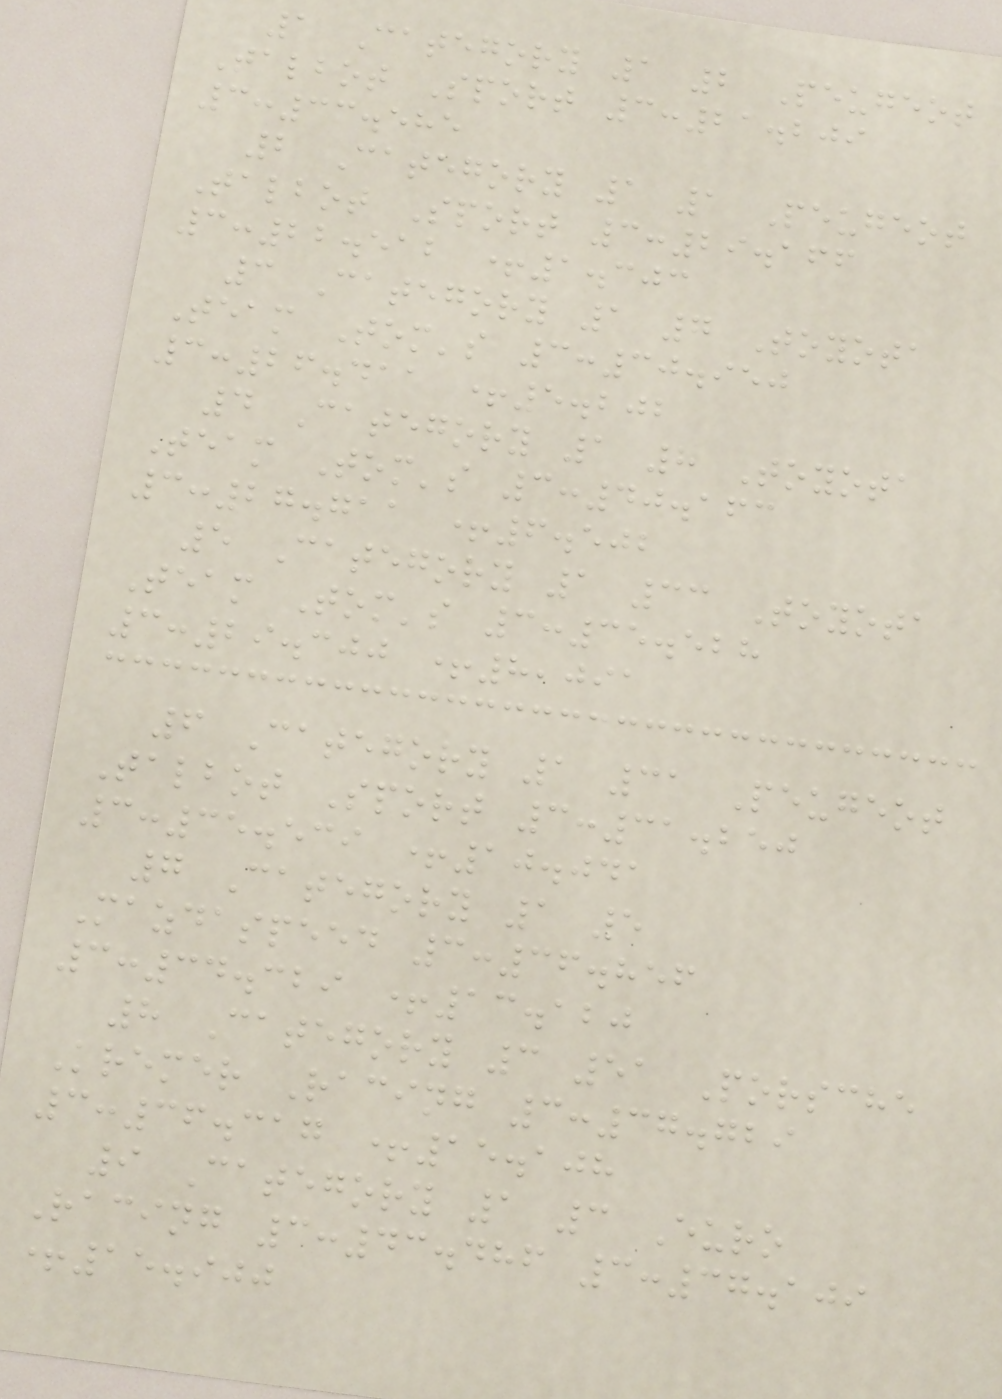1 Category 1 2 Peugeot
Talbot Sport 3:21.209
3:33.585
2 Category 1 1 Peugeot
Talbot Sport 3:29.166
3:22.512 +1.303
3 Category 1 7 Toyota
Team Tom's 3:30.950
3:26.411 +5.202
4 Category 1 8 Toyota
Team Tom's 3:40.163
3:27.711 +6.502
5 Category 1 33 Toyota
Team Tom's 3:35.528
3:29.300 +8,091
6 Category 1 31 Peugeot
Talbot Sport 3:31.250
3:35.539 +10.041
7 Category 1 5
Mazdaspeed 3:36.856
3:34.329 +13.120
8 Category 3 51 Porsche
Kremer Racing 3:37.729
3:36.317 +15.108
9 Category 1 3 Euro
Racing 3:43.486 3:37.109
+15.900
